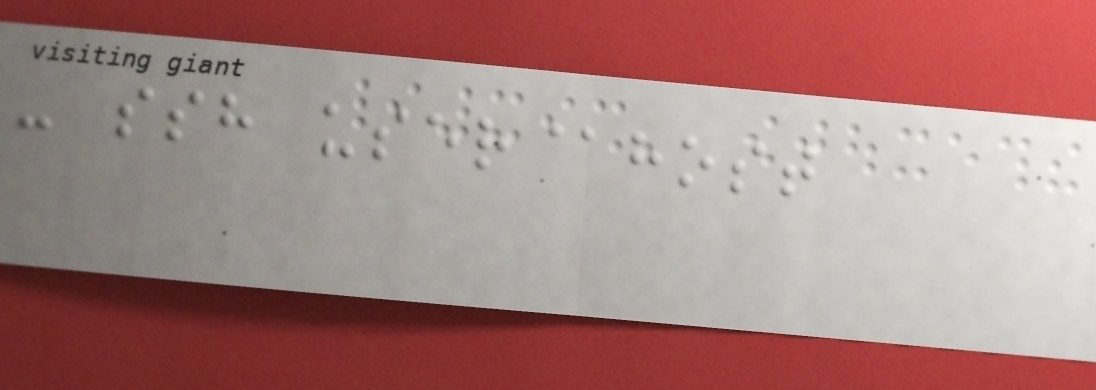- ssh user@host
